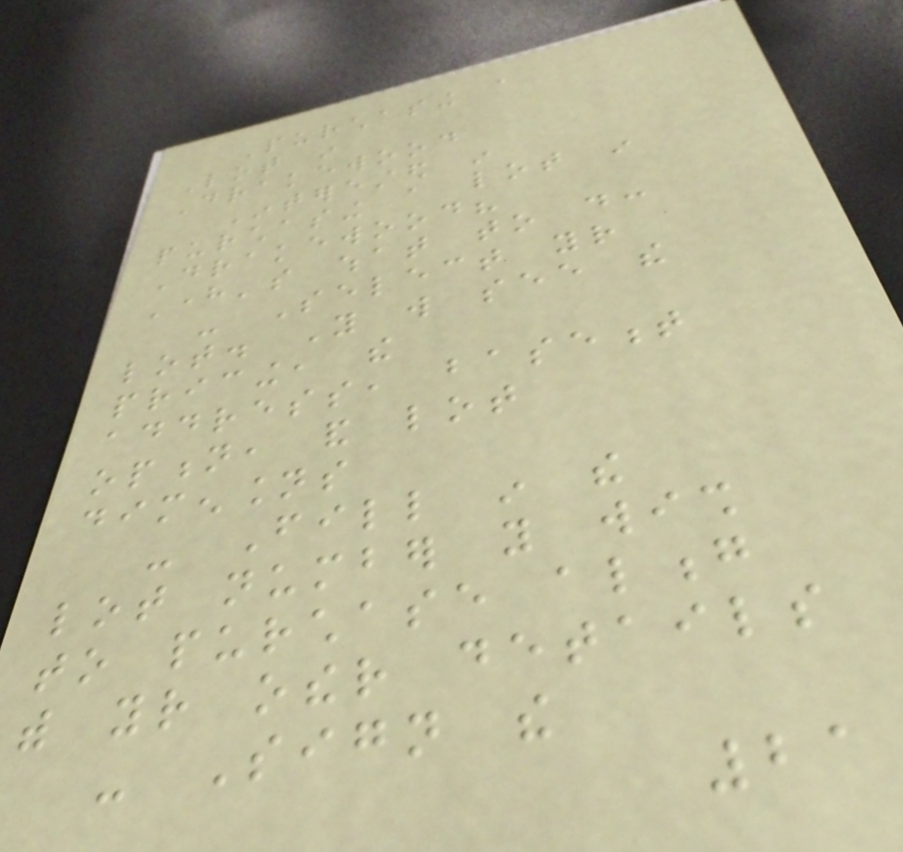Purchasing a
Lot in
Drakewood
Interested in
purchasing a lot in
Drakewood?
Here's what to do:
- Select your
lot. You will see the
pricing, the
address, basement
option, and lot
dimensions
- Fill in the
lot number you wish
to purchase along
with your other details
- Sign the
21
